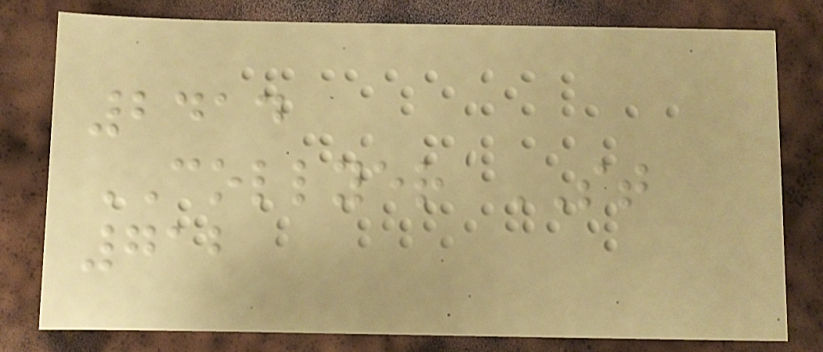2414
COLLYER ST
712
